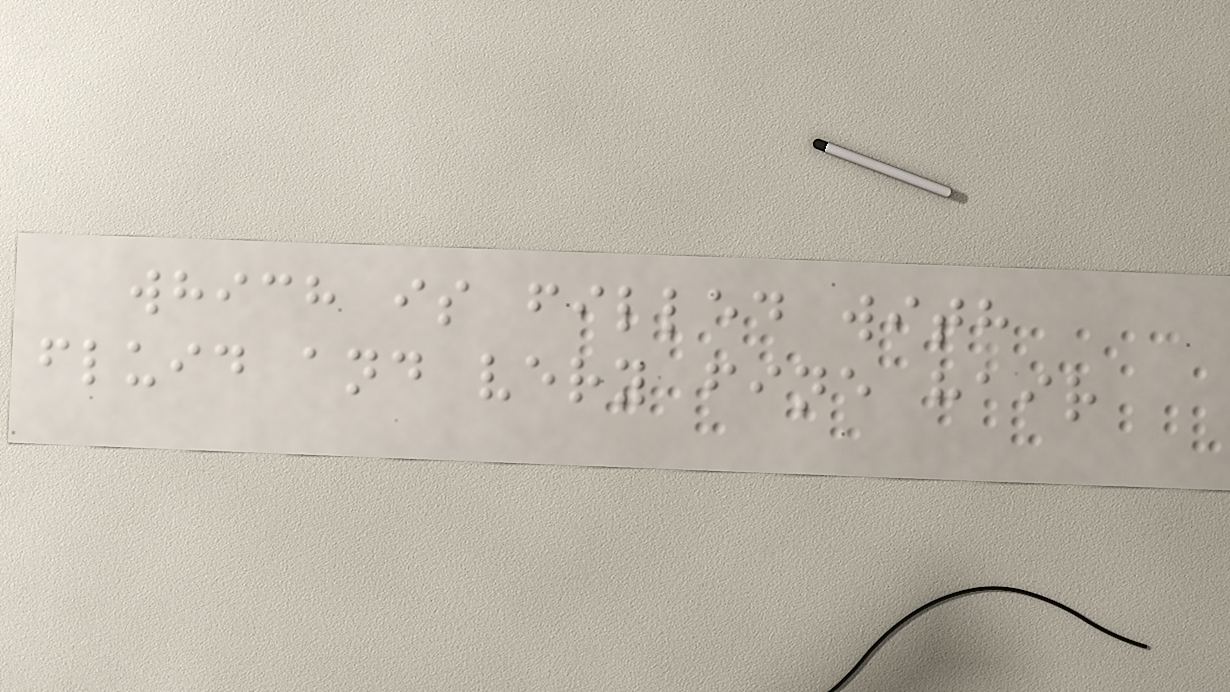which is filled with
fluid and very fine hair
